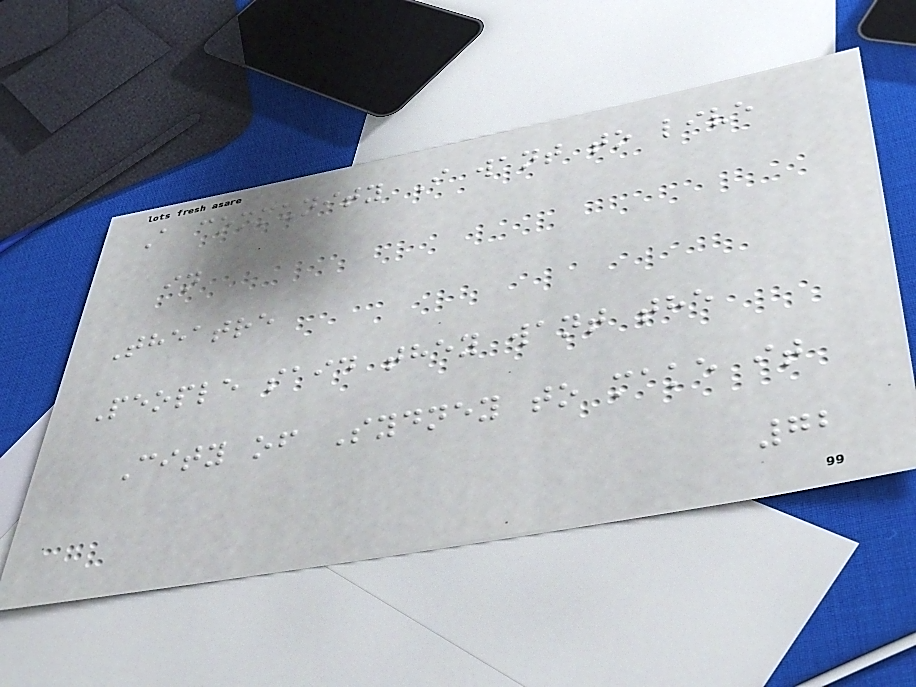A community I want to live
in
Theatre
People said they want the
City of Sydney to make it
72
